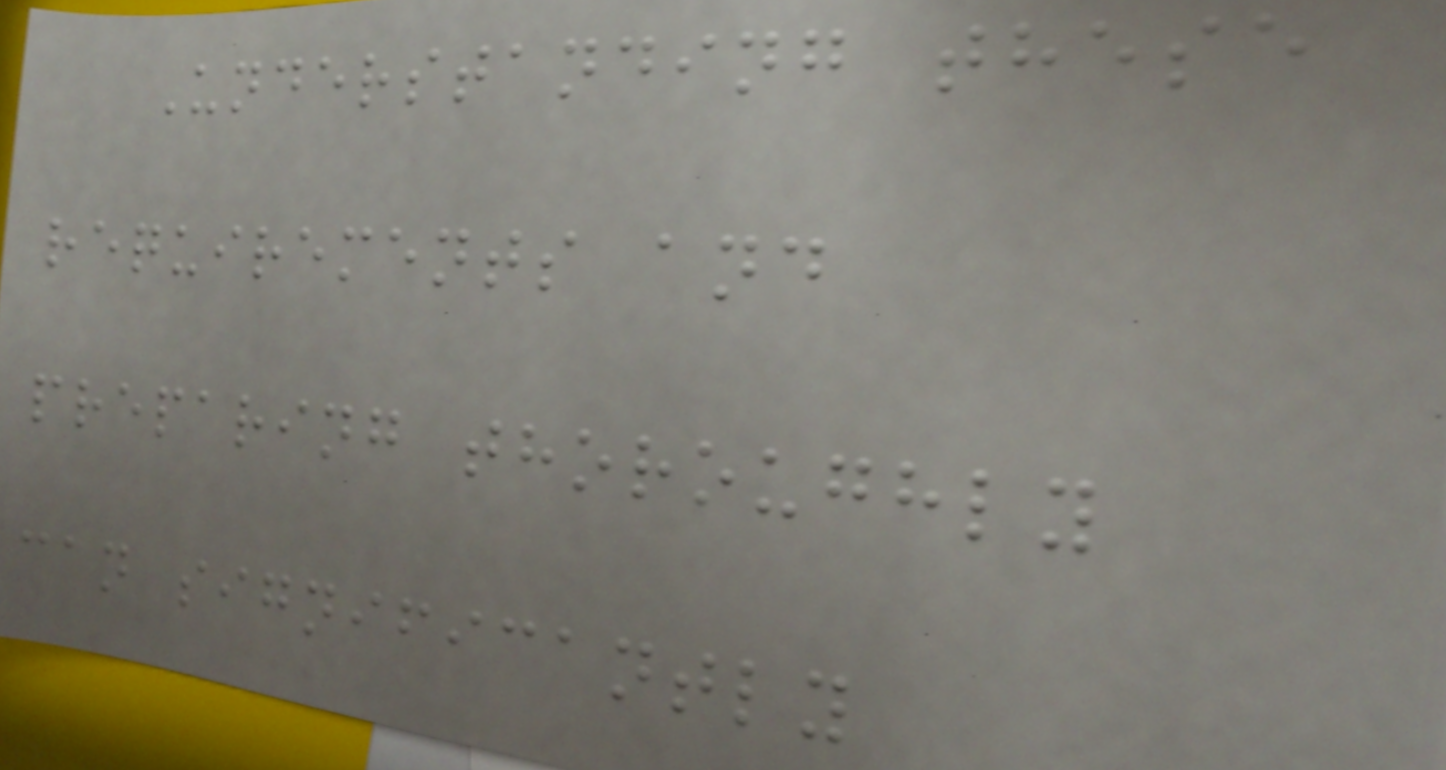Understanding these
requirements and
preparing thoroughly
can significantly
